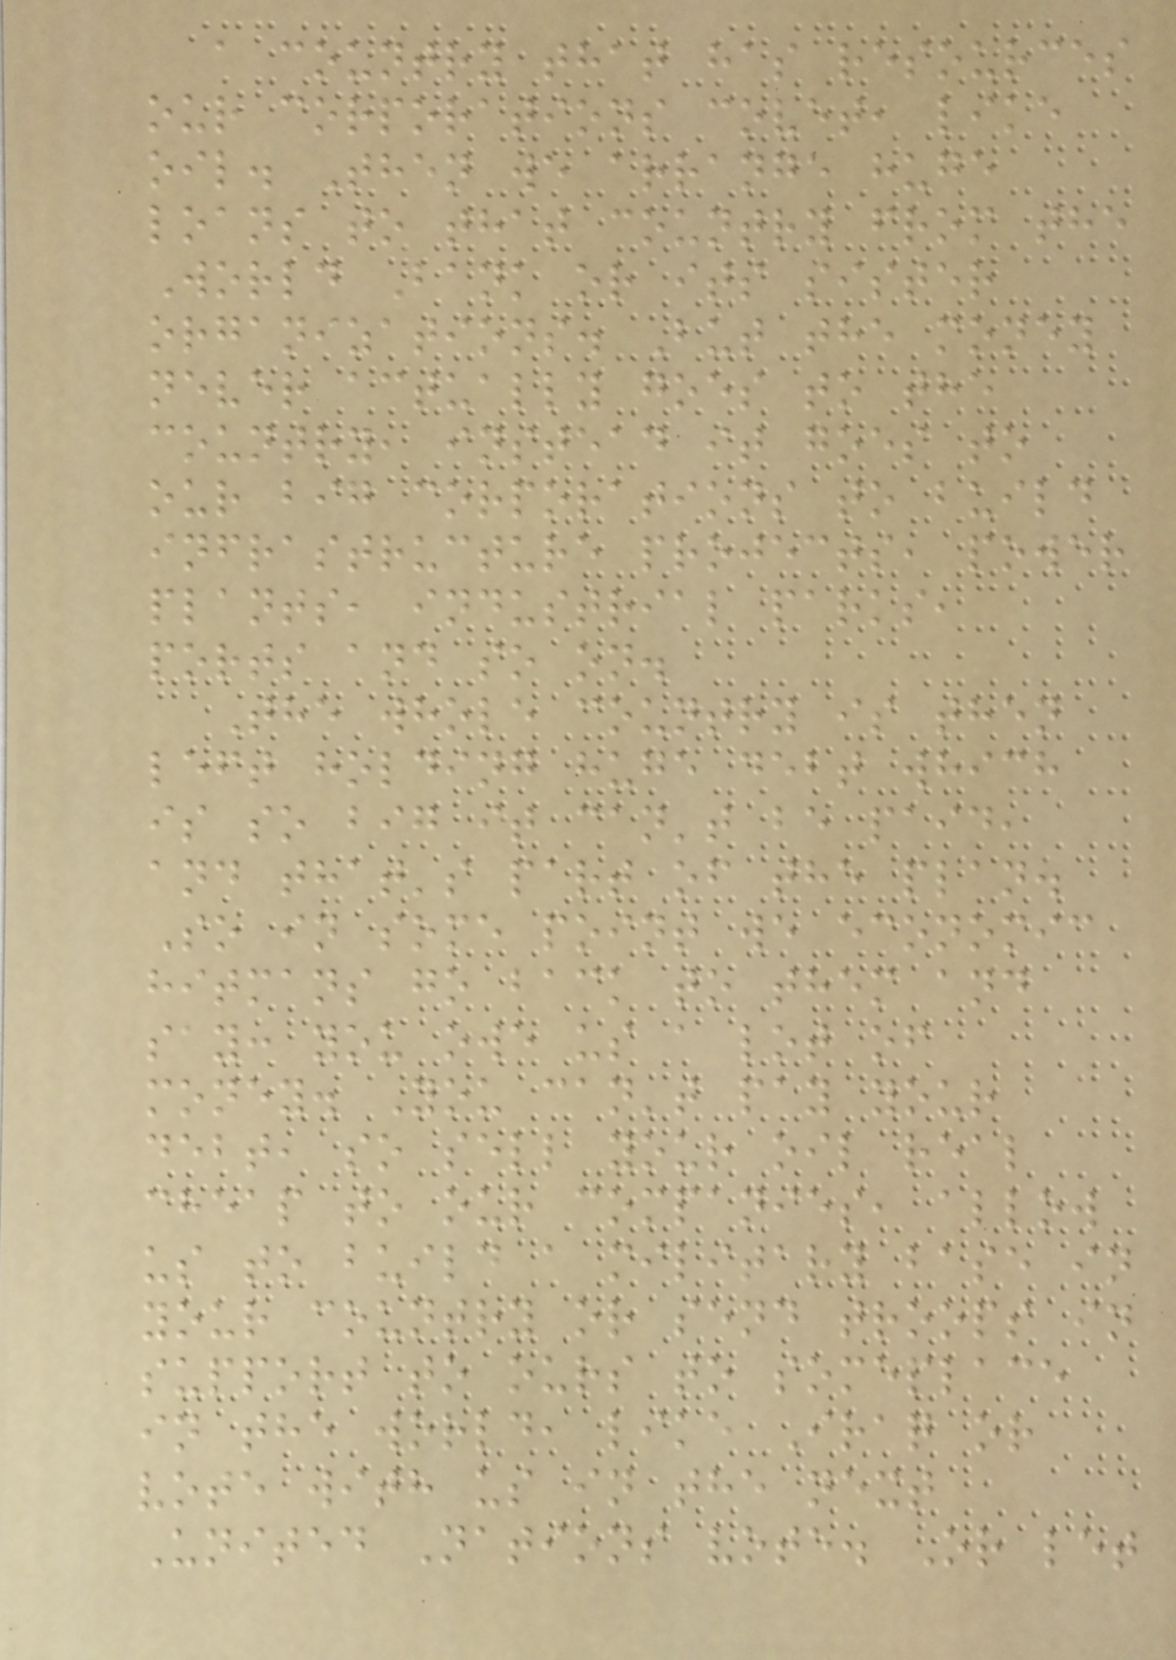a country that has resources
our corporations covet, like
oil. Then we arrange huge
loans to that country from the
World Bank or its sister
organizations. But the money
never actually goes to the
country, instead it goes to
our big corporations to build
infrastructure projects, power
plants, industrial parks,
ports and so on.
The whole country is then
left holding huge debt which
is so big it can't be paid,
and that's part of the plan.
So in some point we economic
hitmans go back to them and
say: you owe us a lot of
money. You can't pay your
debt, so sell your oil real
cheap to our companies, allow
us to build a military base in
your country or send troops in
support to ours to someplace
in the world, like Iraq or
vote with us in the next
United Nations vote. Or let
